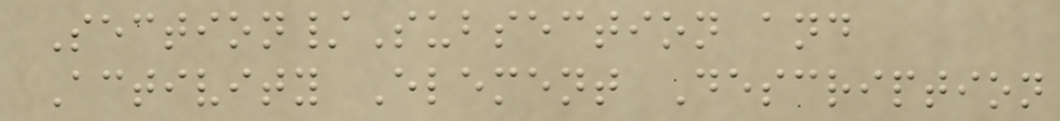Section/Subsection and
Activity Element Description
